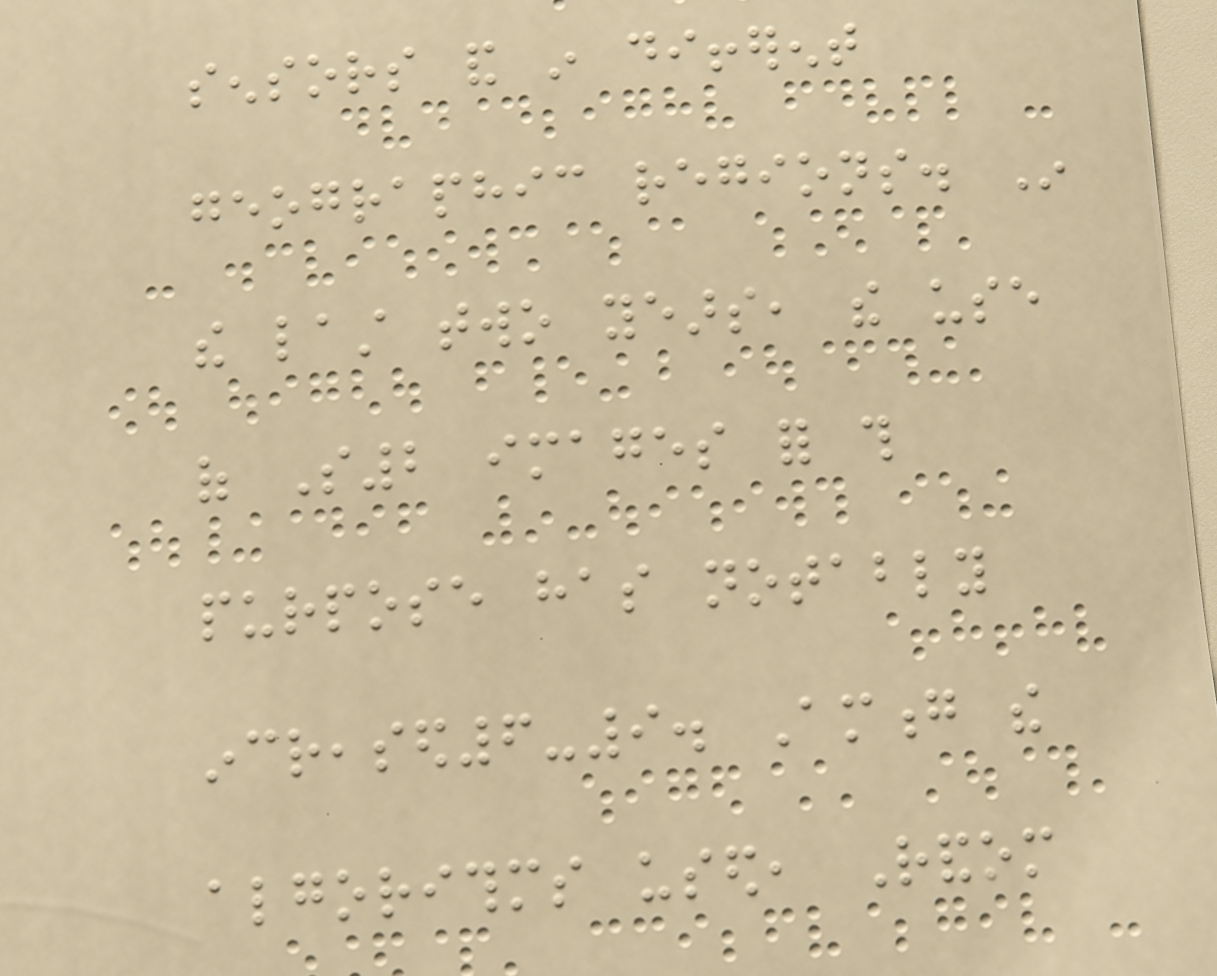sensors and in different
geographic regions. In
the last two years, the use
of S2 images for this
purpose has notably
increased6-9. Among the
algorithms used, Random
